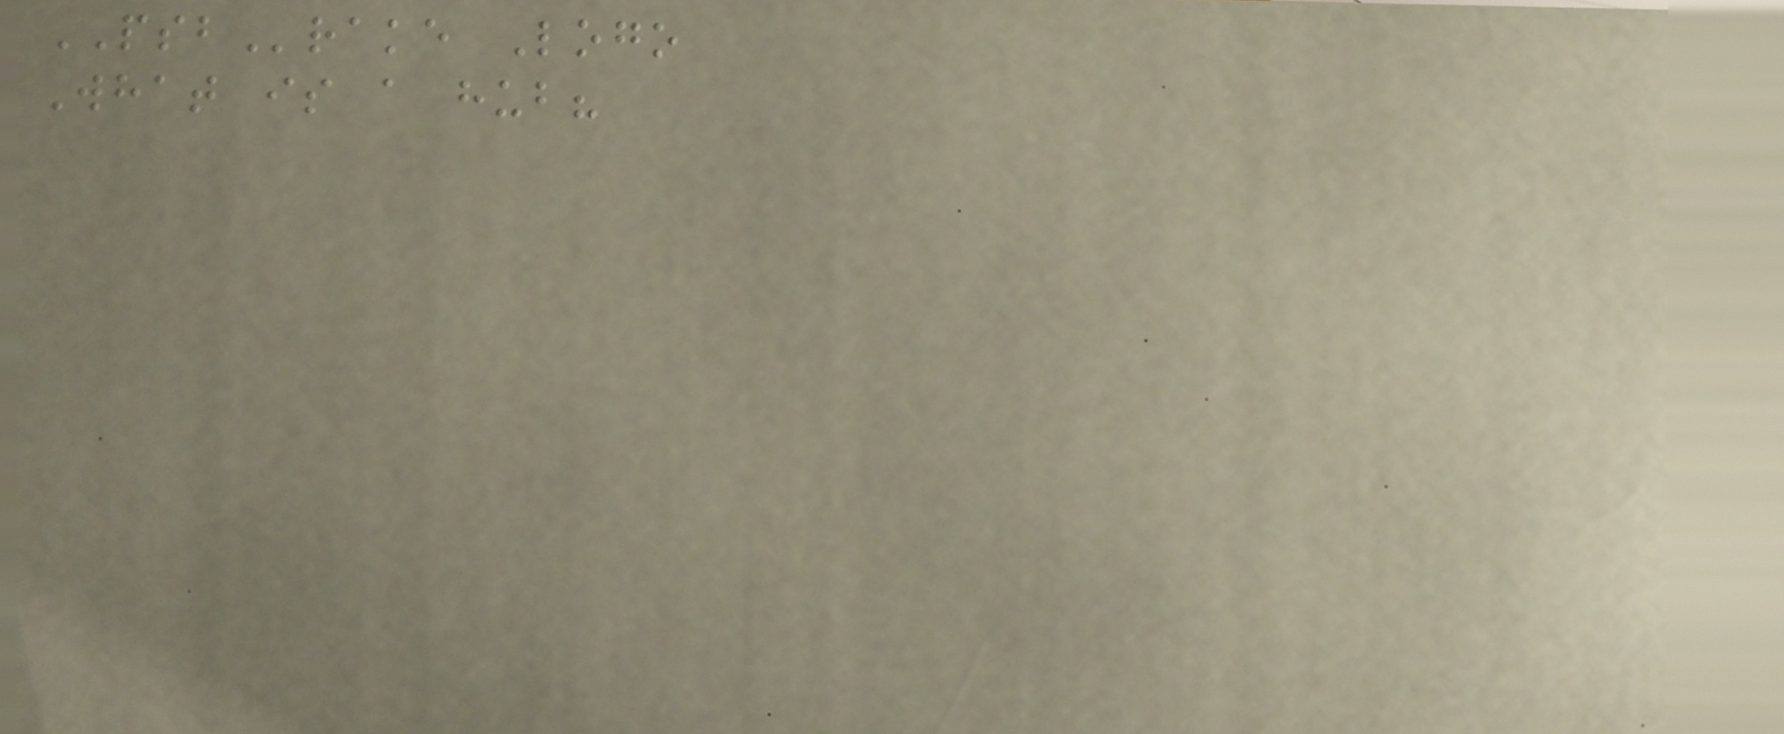PSBrake Logo
What is a hub?
